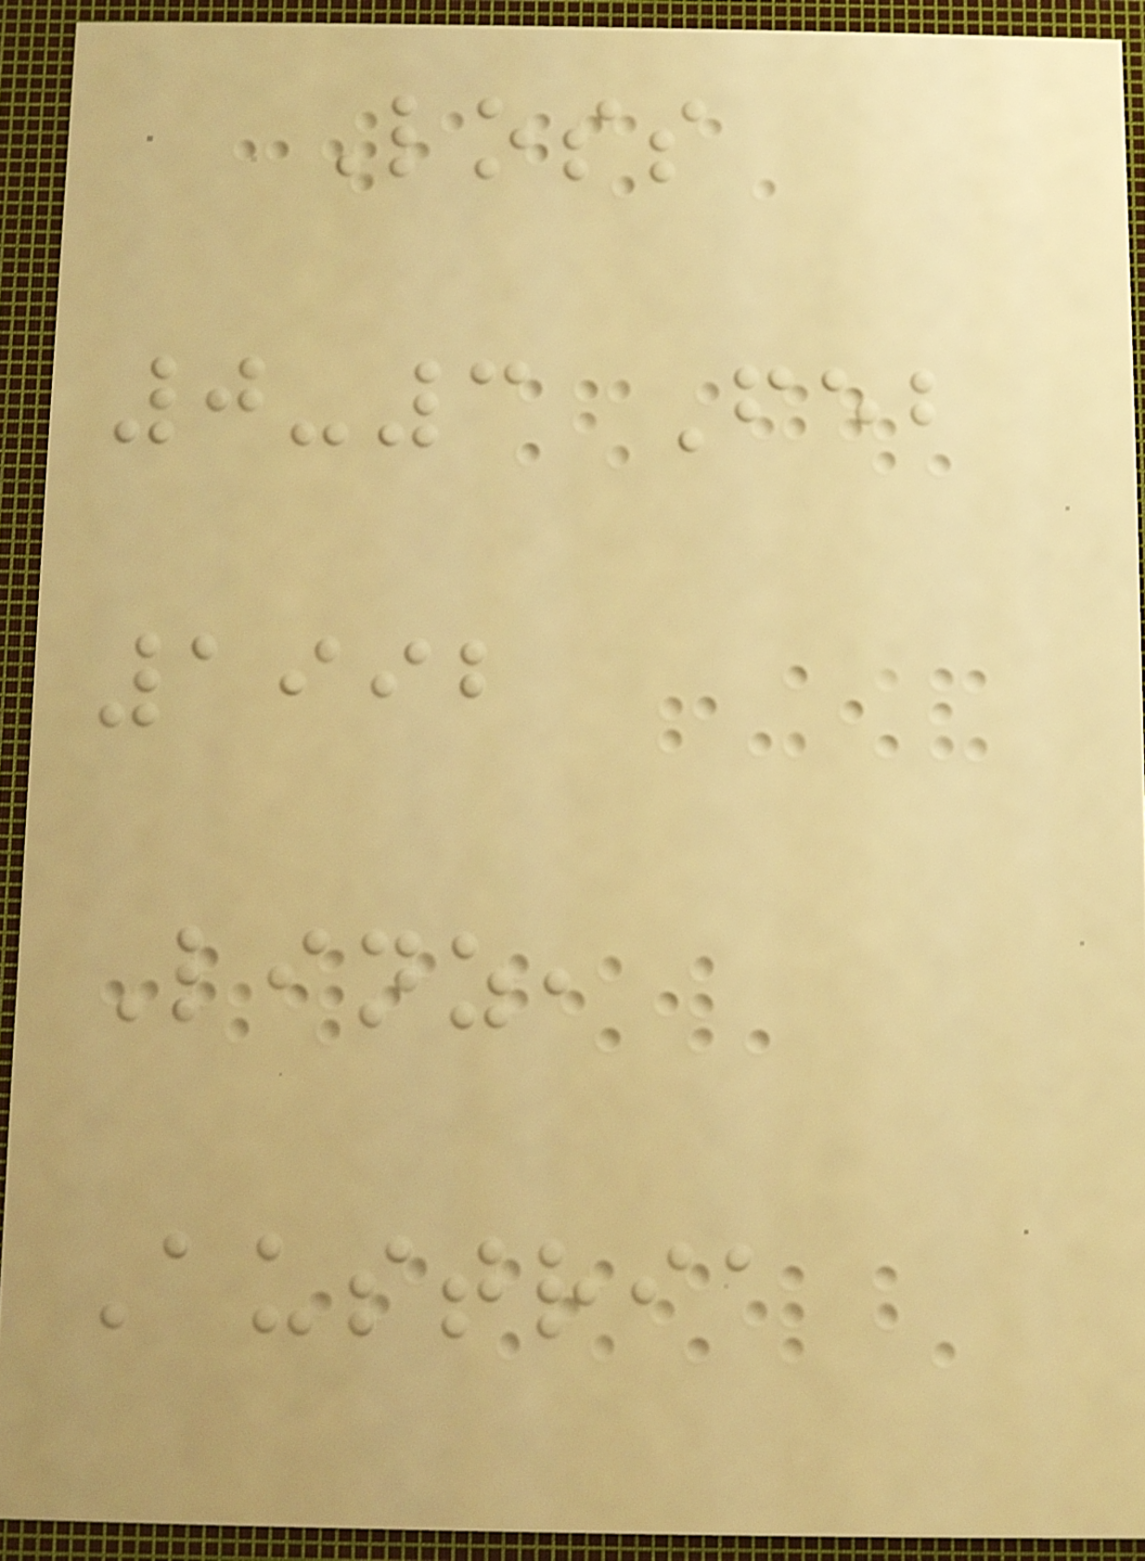Loss
0-3 Feb
1992
Linz,
Austria
